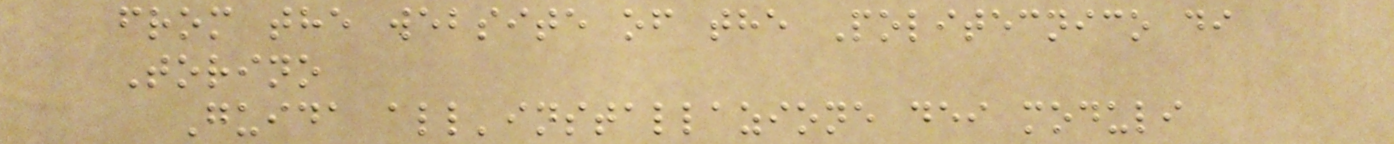from the website of the Politecnico di
Torino
Guida all'installazione dei moduli
